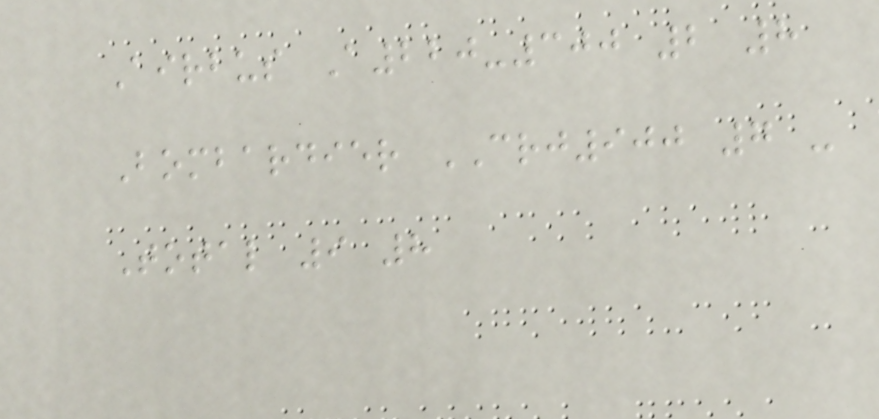Airbus A220-300 2 8
Bombardier CRJ900 7 -
Total 9 8
